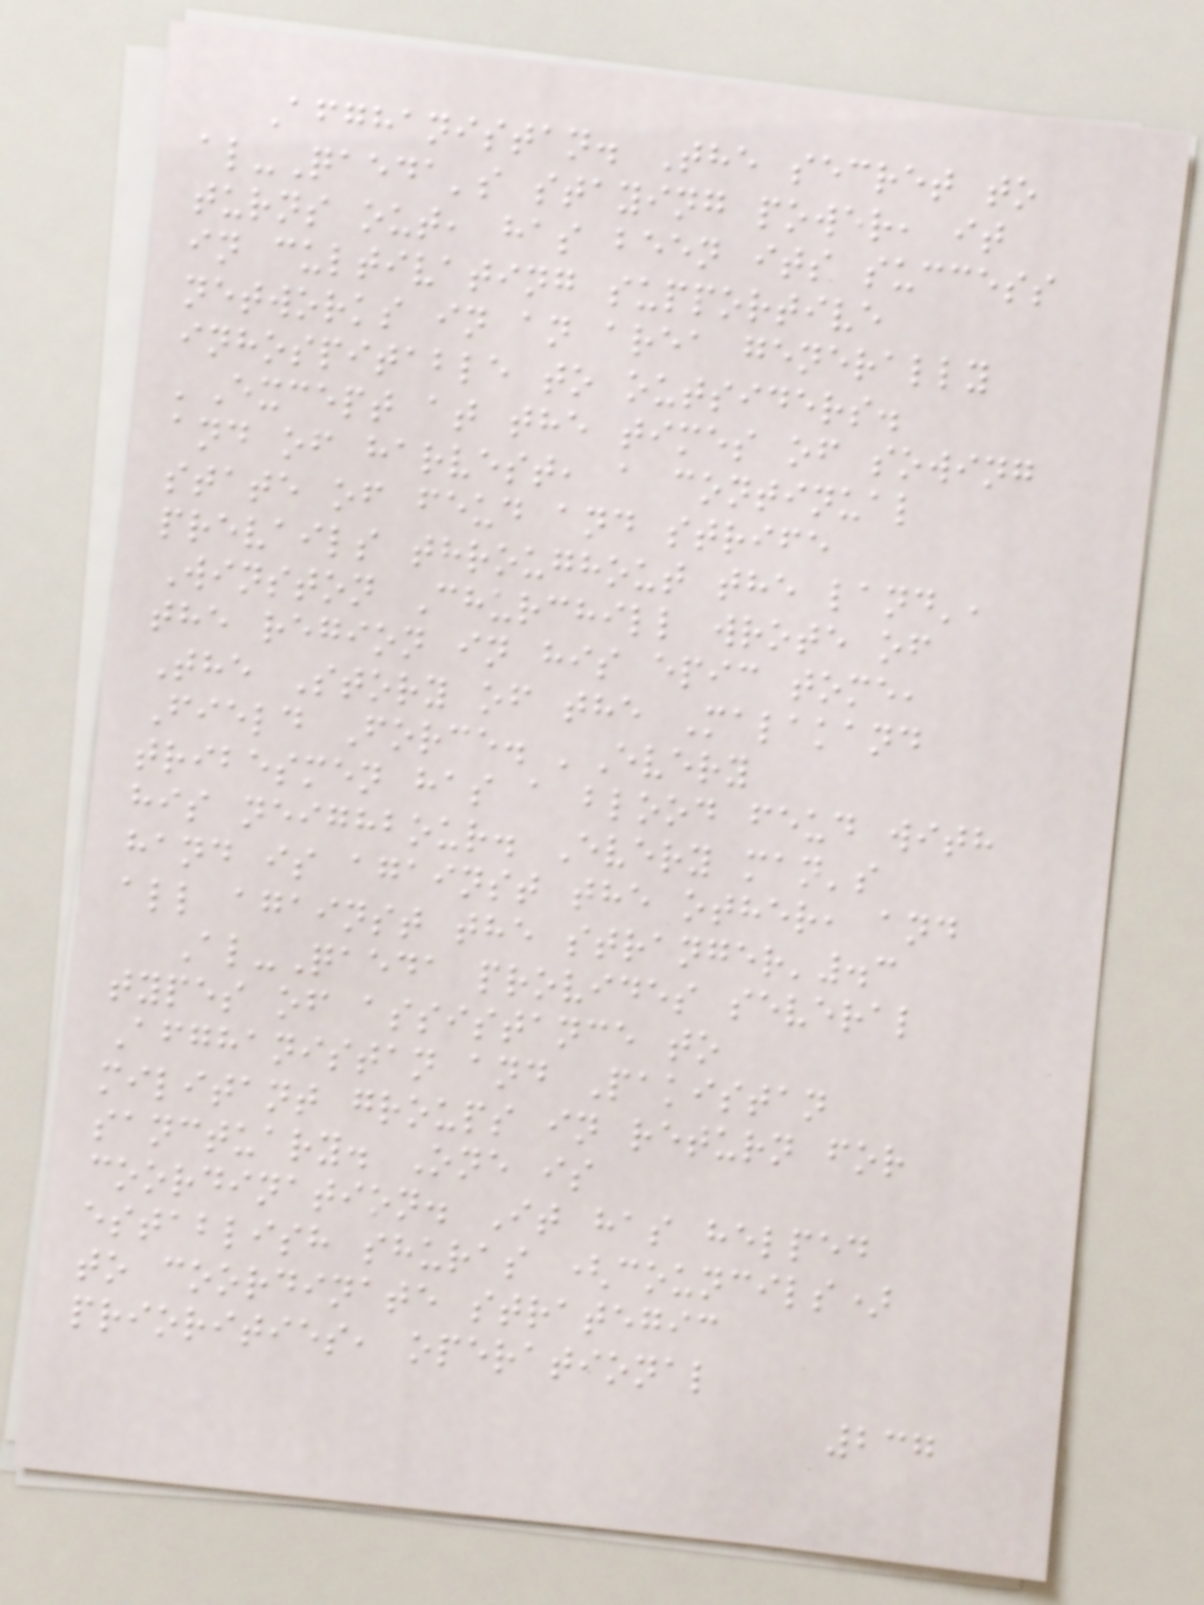Afghanistan. The secret to
al-Qaeda's staying power, it
turns out, has been its success
in cultivating supportive
networks in an area generally
inhospitable to outsiders.
'Except at the times of sowing
and of harvest, a continual
state of feud and strife
prevails throughout the land',
Winston Churchill wrote of
the region in his epic tome,
The Story of the Malakand
Field Force. 'Every
tribesmen has a blood feud with
his neighbour. Every man's
hand is against the other, and
all against the stranger'.3
Al-Qaeda provides several
types of assistance to
Afghanistan and Pakistan
militant groups in return for
sanctuary. One is
coordination. It has helped
establish shuras (councils)
to coordinate strategic
priorities, operational
237
